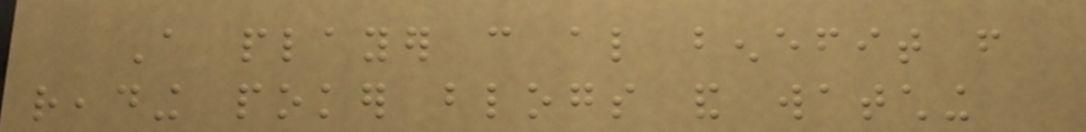A player can also benefit from
reading poker blogs and watching
